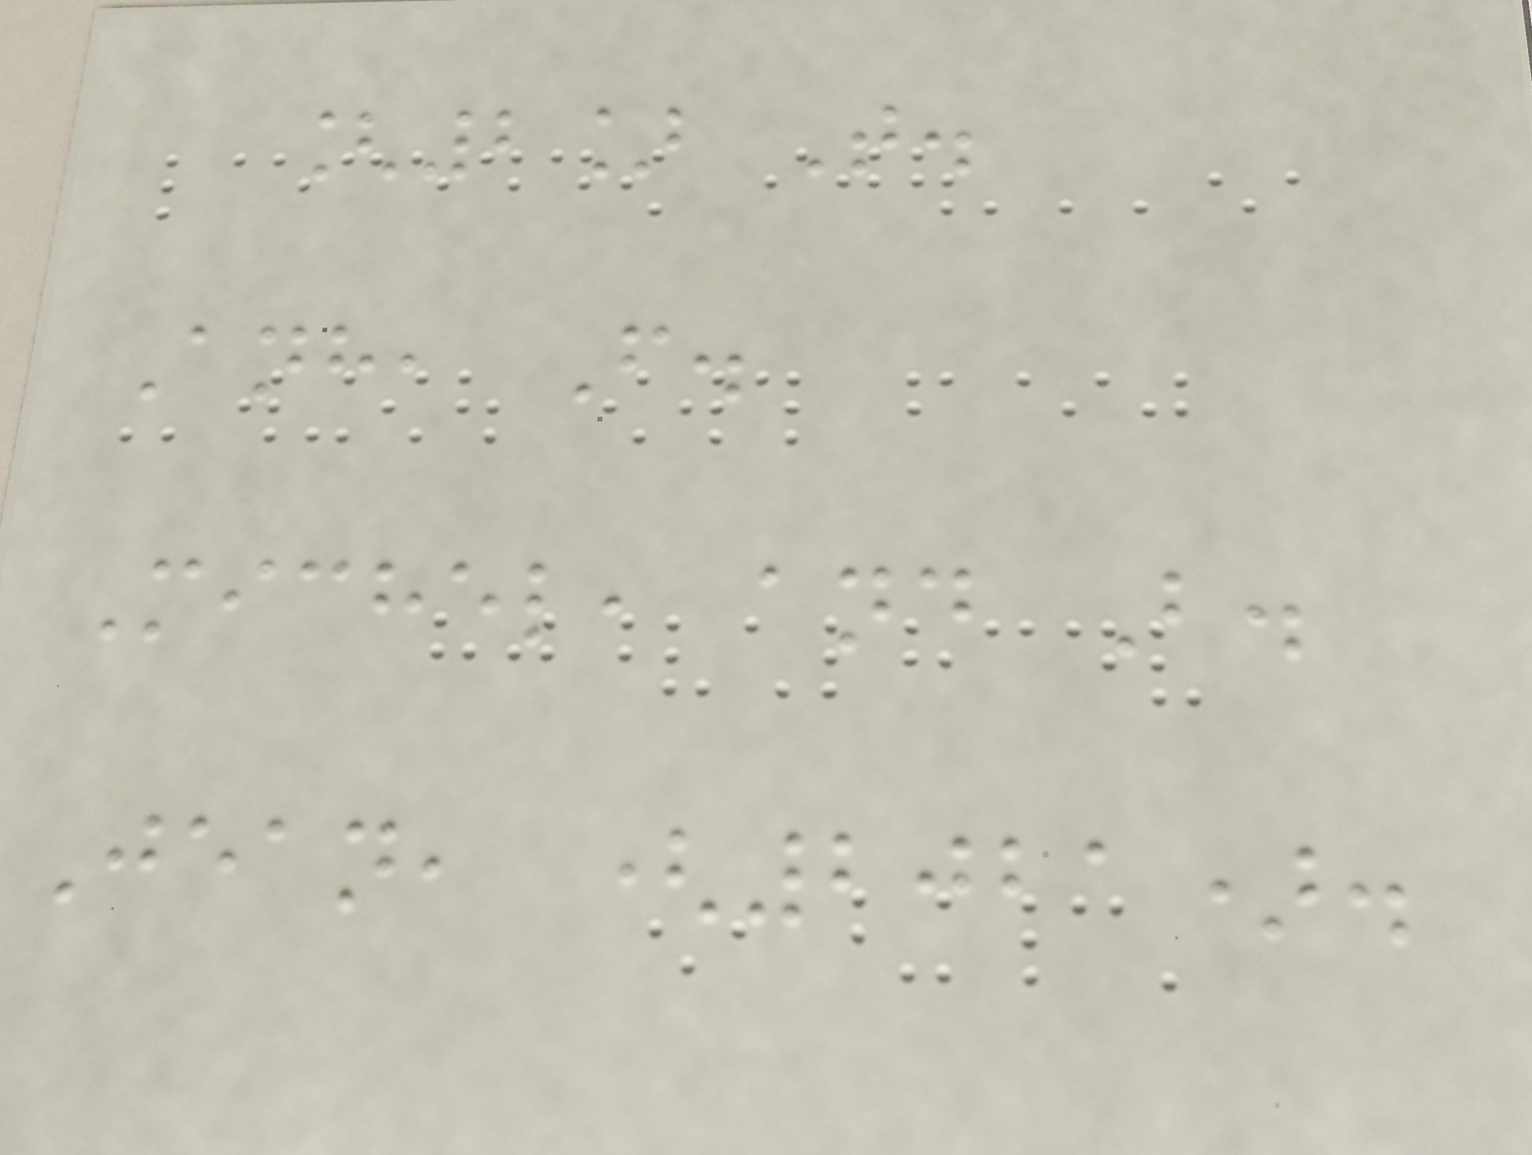[2] T.
Anh, F.
Michel, and B.
Jean, (2021).
